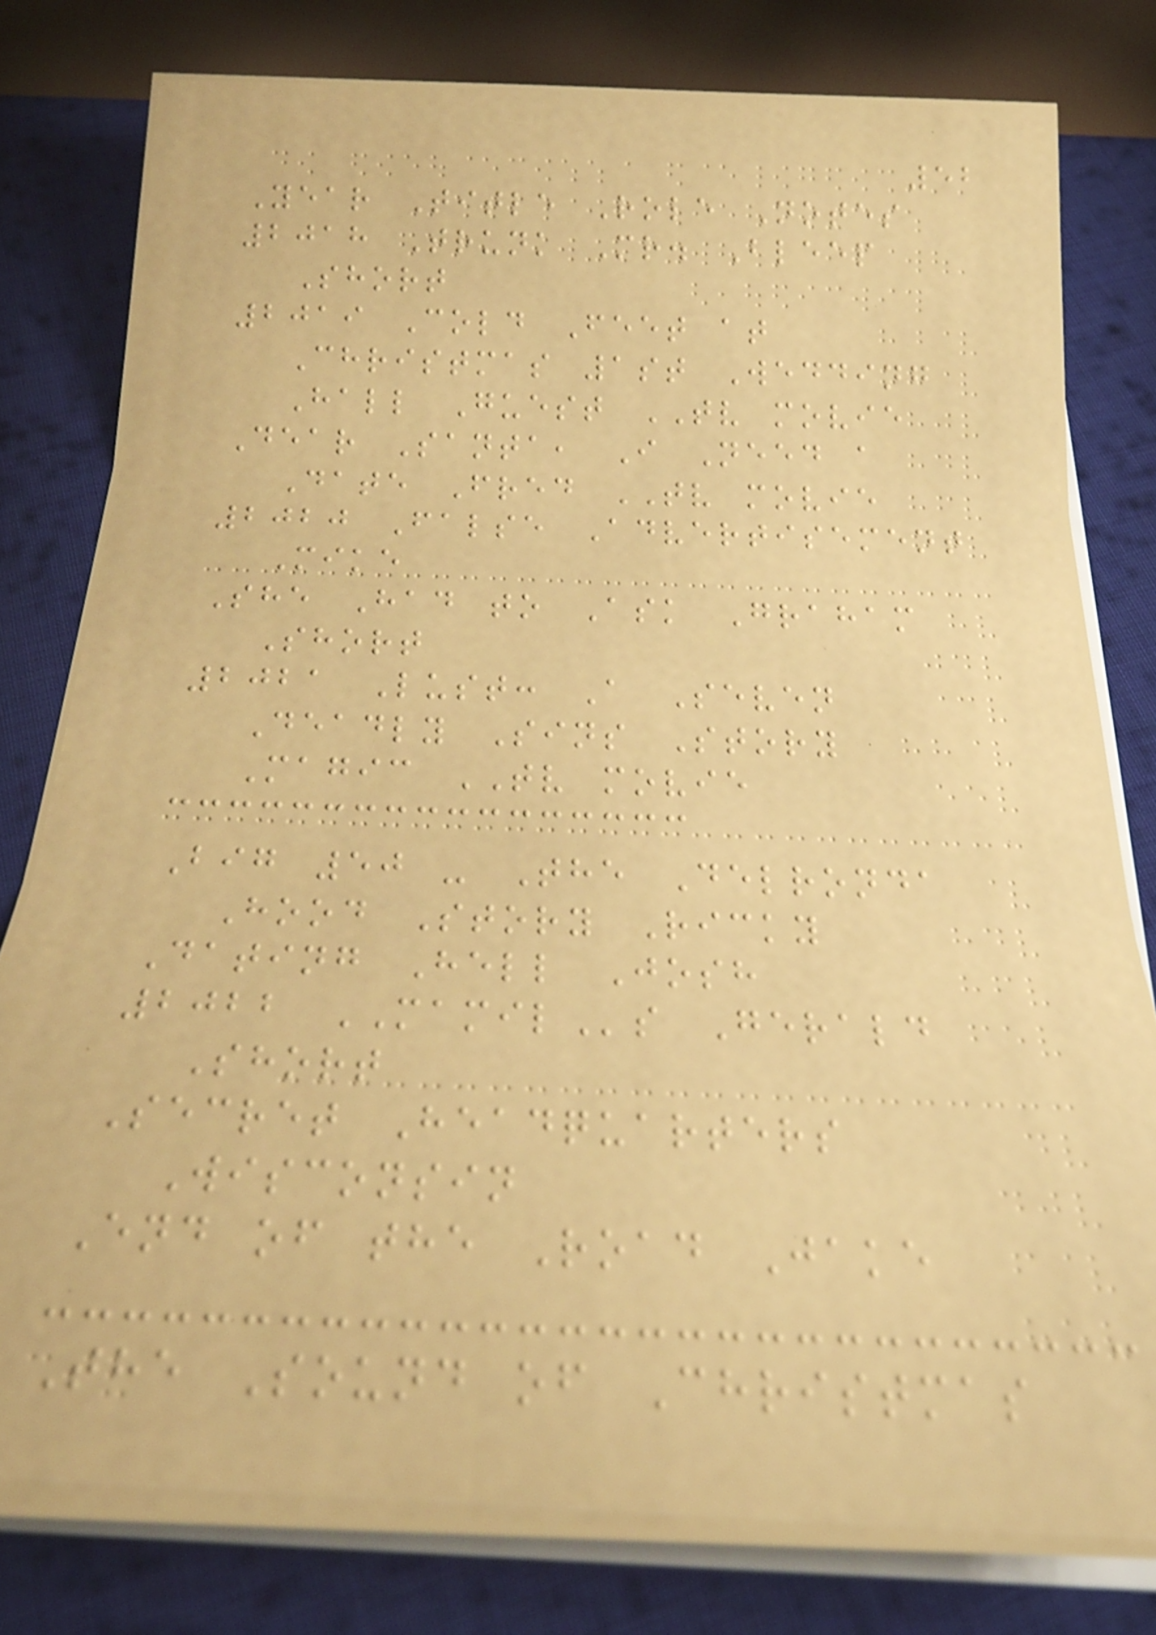52
Year Title Role Notes
2018 Trunk Mr. Bleep
Short
2019 Cold Feet at
Christmas 1st Wedding
Hall Guest TV movie
Dear Santa, I Need a
Date Fred TV movie
2020 False Advertisement
Mike
She Had to Ask Graham
Short
2021 Lust: A Seven
Deadly Sins Story
Magic TV movie
Big 50 - The Delronda
Hood Story Ricky
Dating Hell Josh
2022 MAMILs Gerald
Short
Secret Headquarters
Wisconsin
End of the Road Jake
The Sound of Christmas
